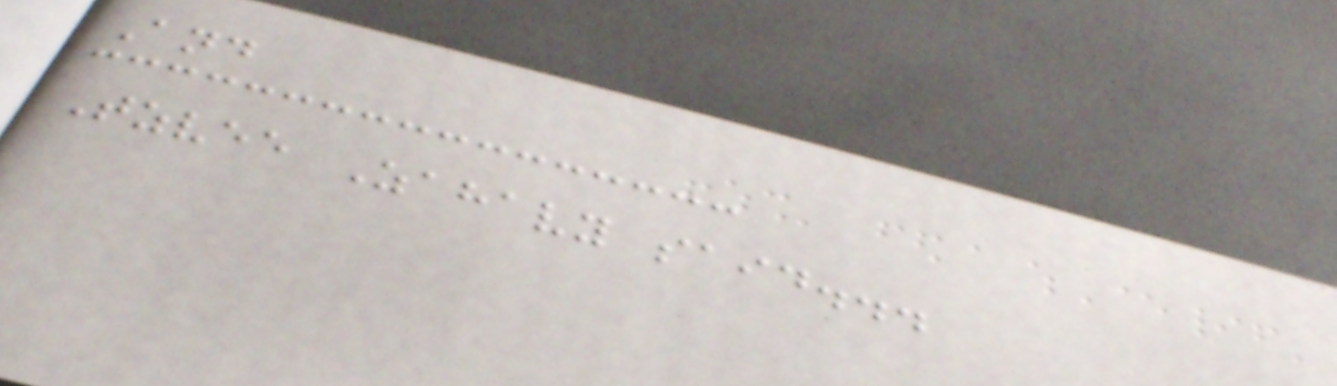And
Tzvee Zahavy said...
